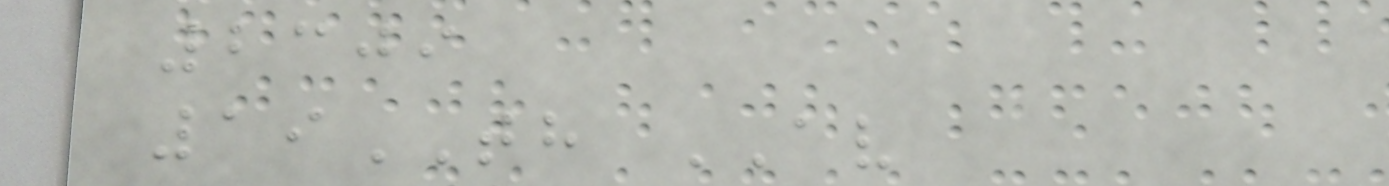2309
19TH AV
